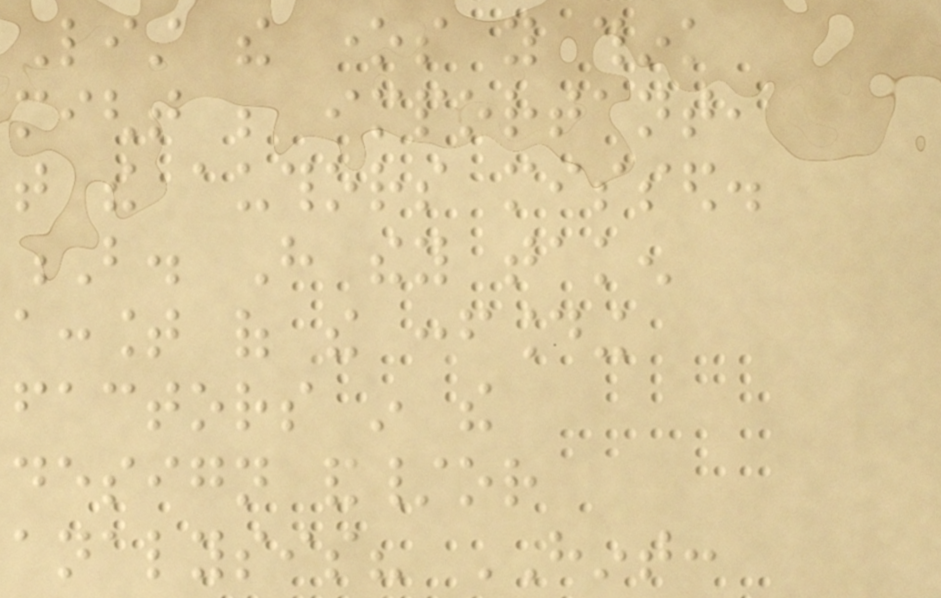List the ones you think
might be important,
that the authors missed.
B. Have they taken
account of the confounding
factors in the
design and/or
analysis? HINT:
